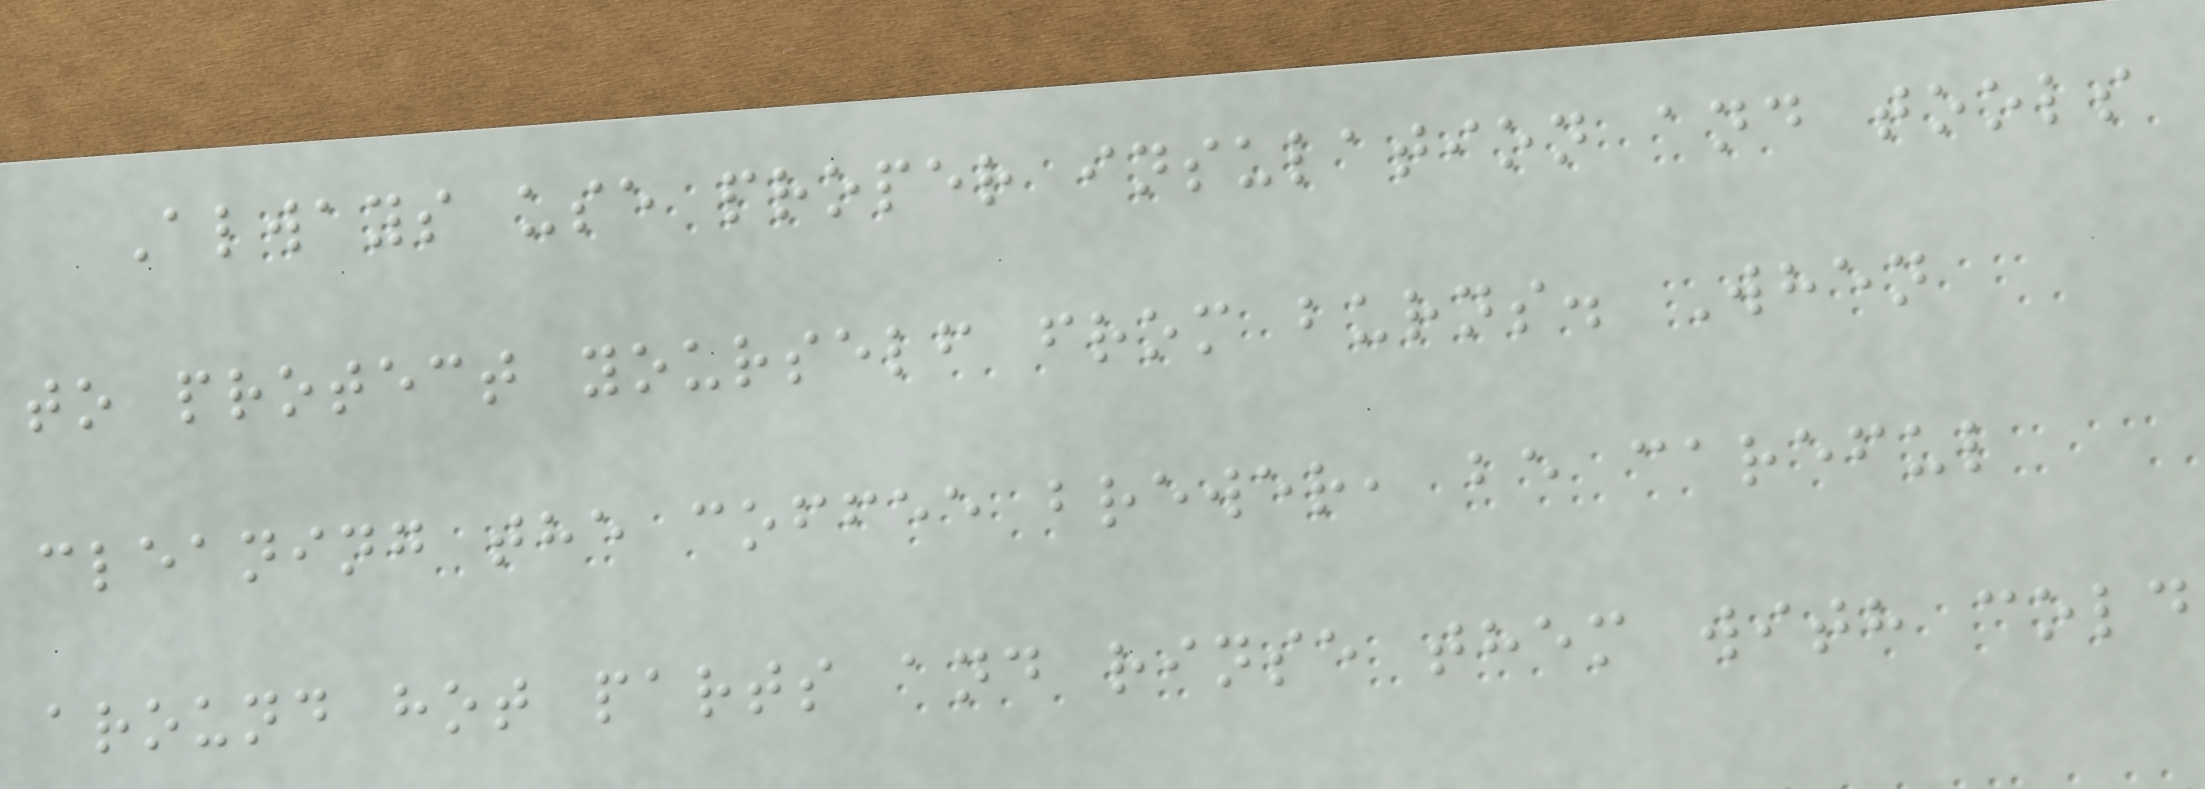Always use proper insulation and tools
to protect yourself from burns. When
cleaning the coffee brewer, be careful
around hot parts and rinse them with cold
